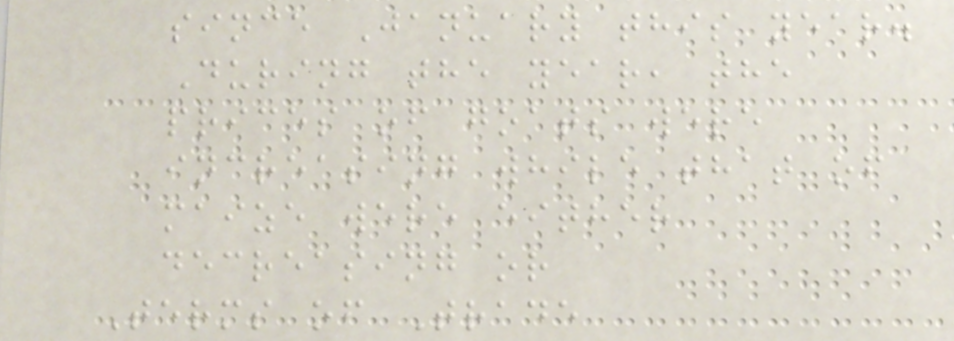since January this year.
During the year, the
prices of goats were
increasing while that of
maize were either
decreasing or
Terms of Trade
